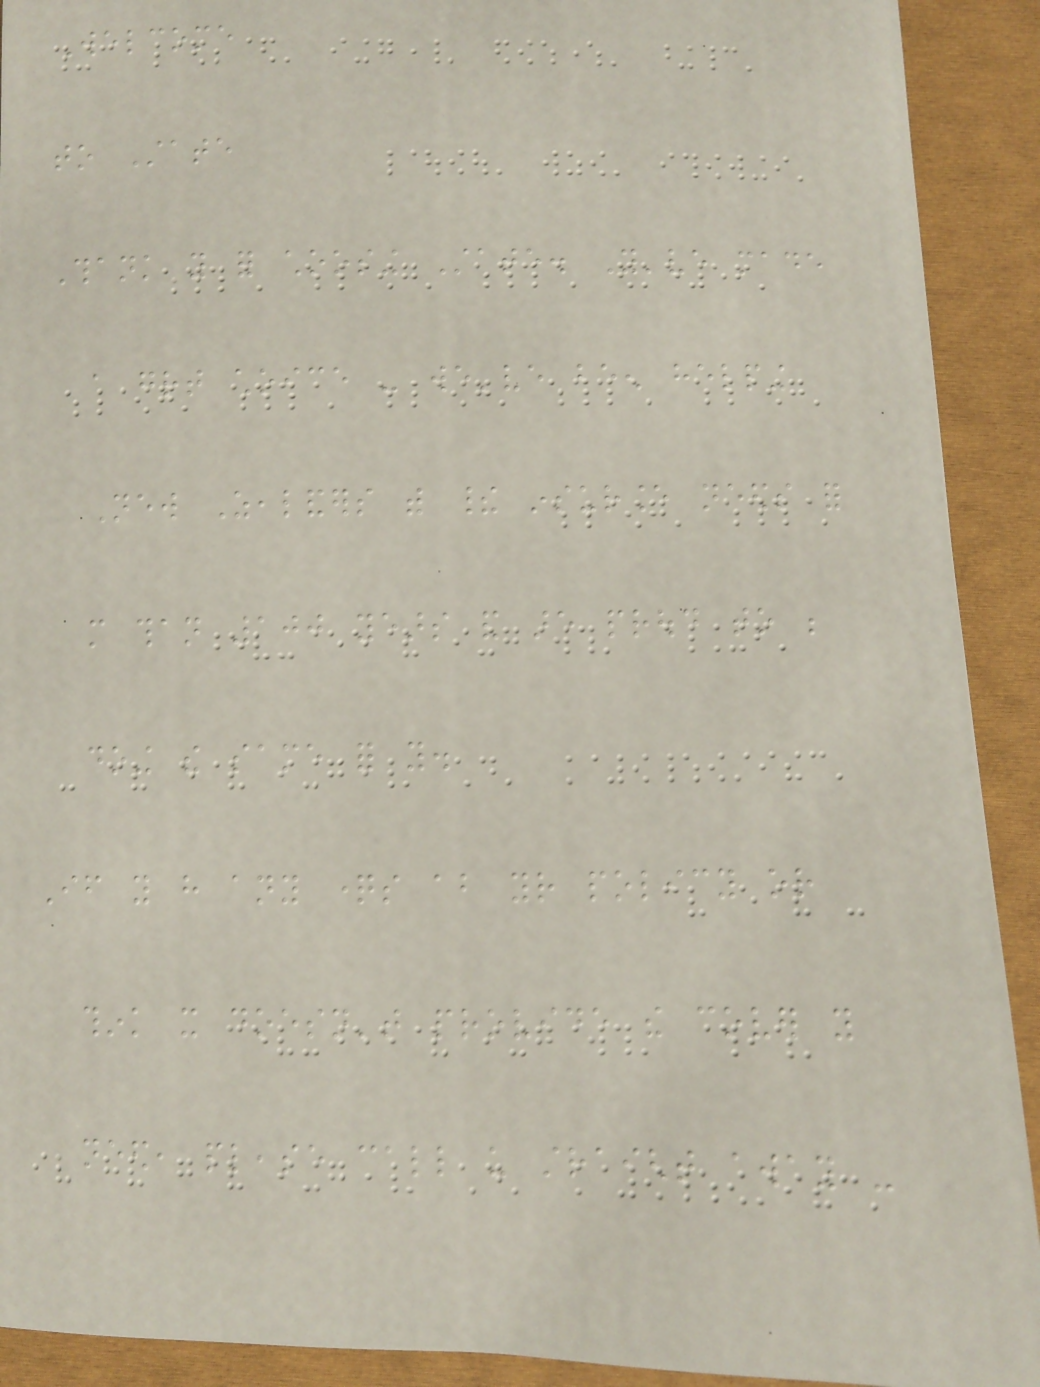Welcome
to State
Thank you for choosing State. You've made
a great choice - we've been helping
New Zealanders with their insurance needs for
more than 100 years and are proud to be
doing the same for you.
If you have any questions about your policy or
think it doesn't provide the cover you
need, please call us straight away -
